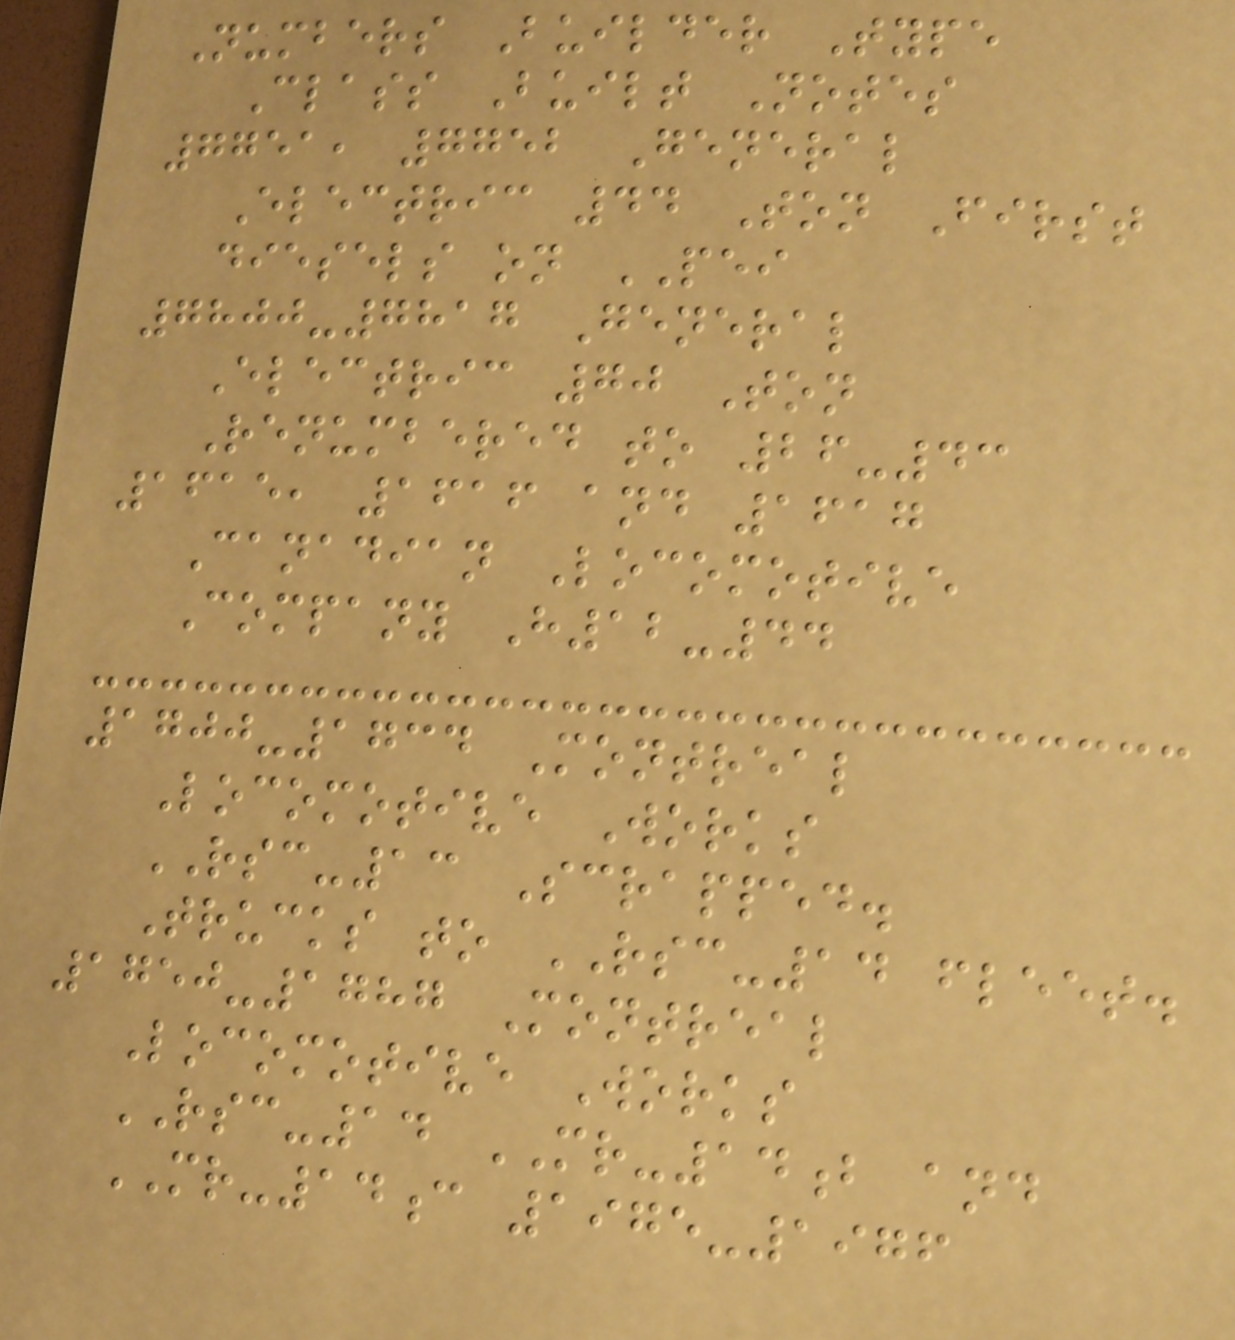Numbers Builder Type
Class Built Notes
7751, 7752 General
Electric 44 Ton First
diesels on PEI
7800-7817 General
Electric 70 Ton
Renumbered to 26-43
1615, 1616 and 1617
Canadian Locomotive
Company H12-44
1700-1734 Montreal
Locomotive Works
RSC-13 Scrapped.
Trucks to RSC-14 fleet.
1750-1787 Montreal
Locomotive Works
RSC-14 MR-14b and
MR-14c 1975-1976
